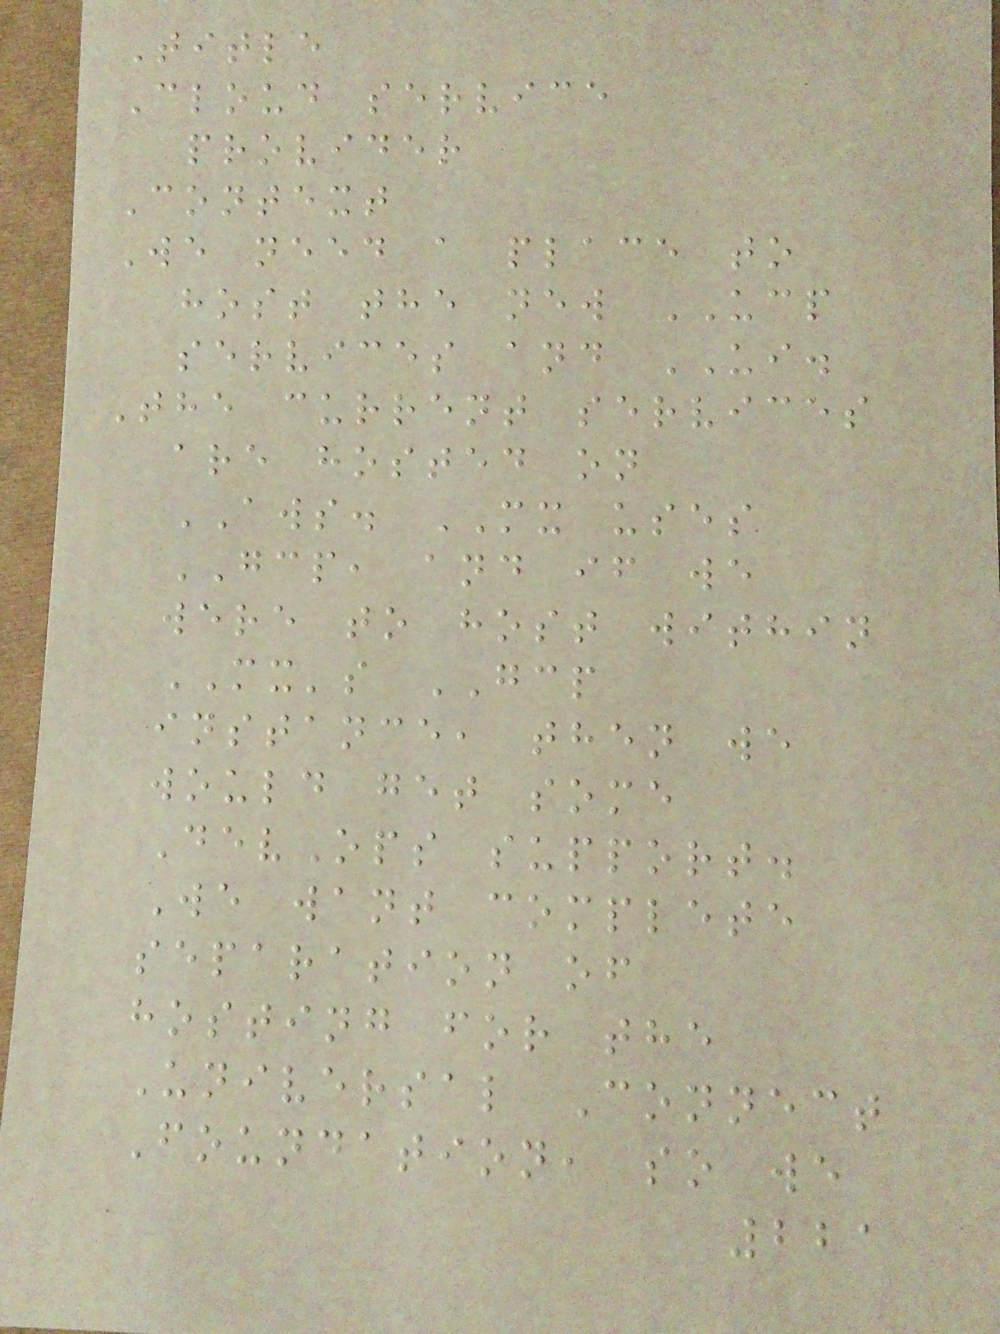Title
Cloud service
provider
Context
We need a place to
host the new UCP
services and UI.
The current services
are hosted on
AWS. MX uses
GCP, and if we
were to host within
MX's GCP
instance, then we
would get some
DevOps support.
We want complete
separation of
hosting for the
Universal Connect
Foundation, so we
221
